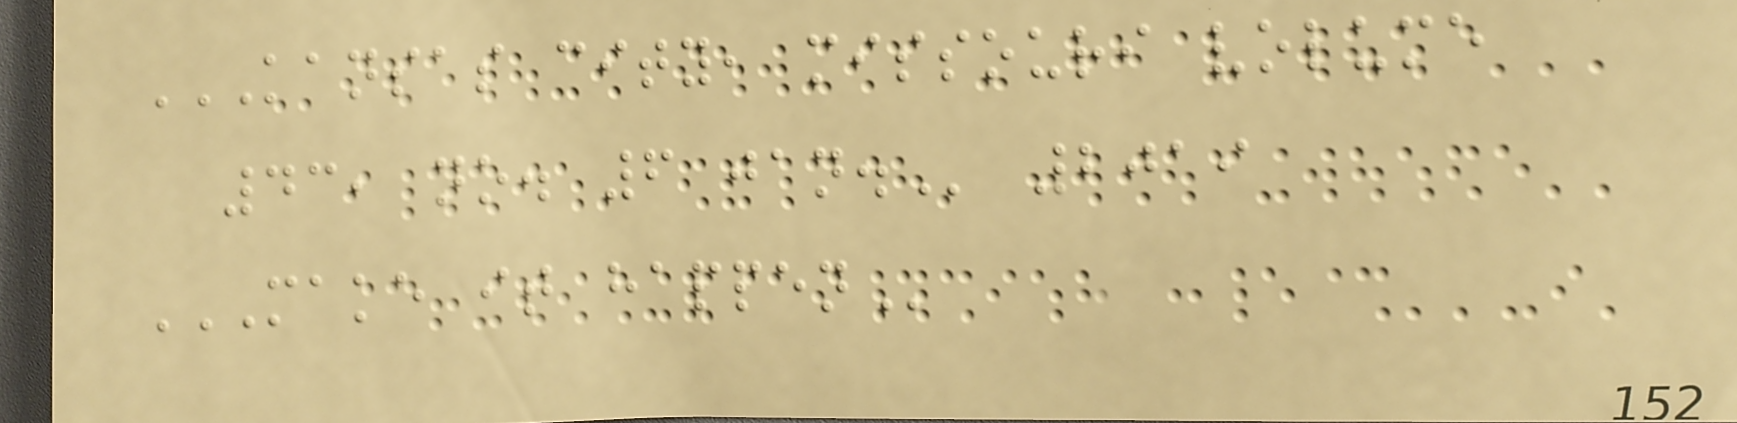KANSAS CITY, MISSOURI VOLUME
43, NO. 6 JAN. 2019
MAKE IT HAPPEN
